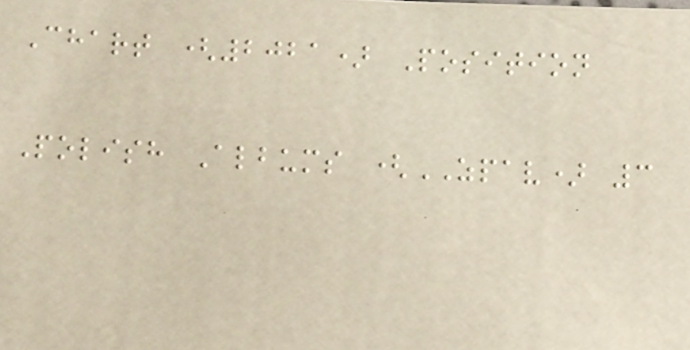Chart (2021) Position
Polish Albums (ZPAV) 3
